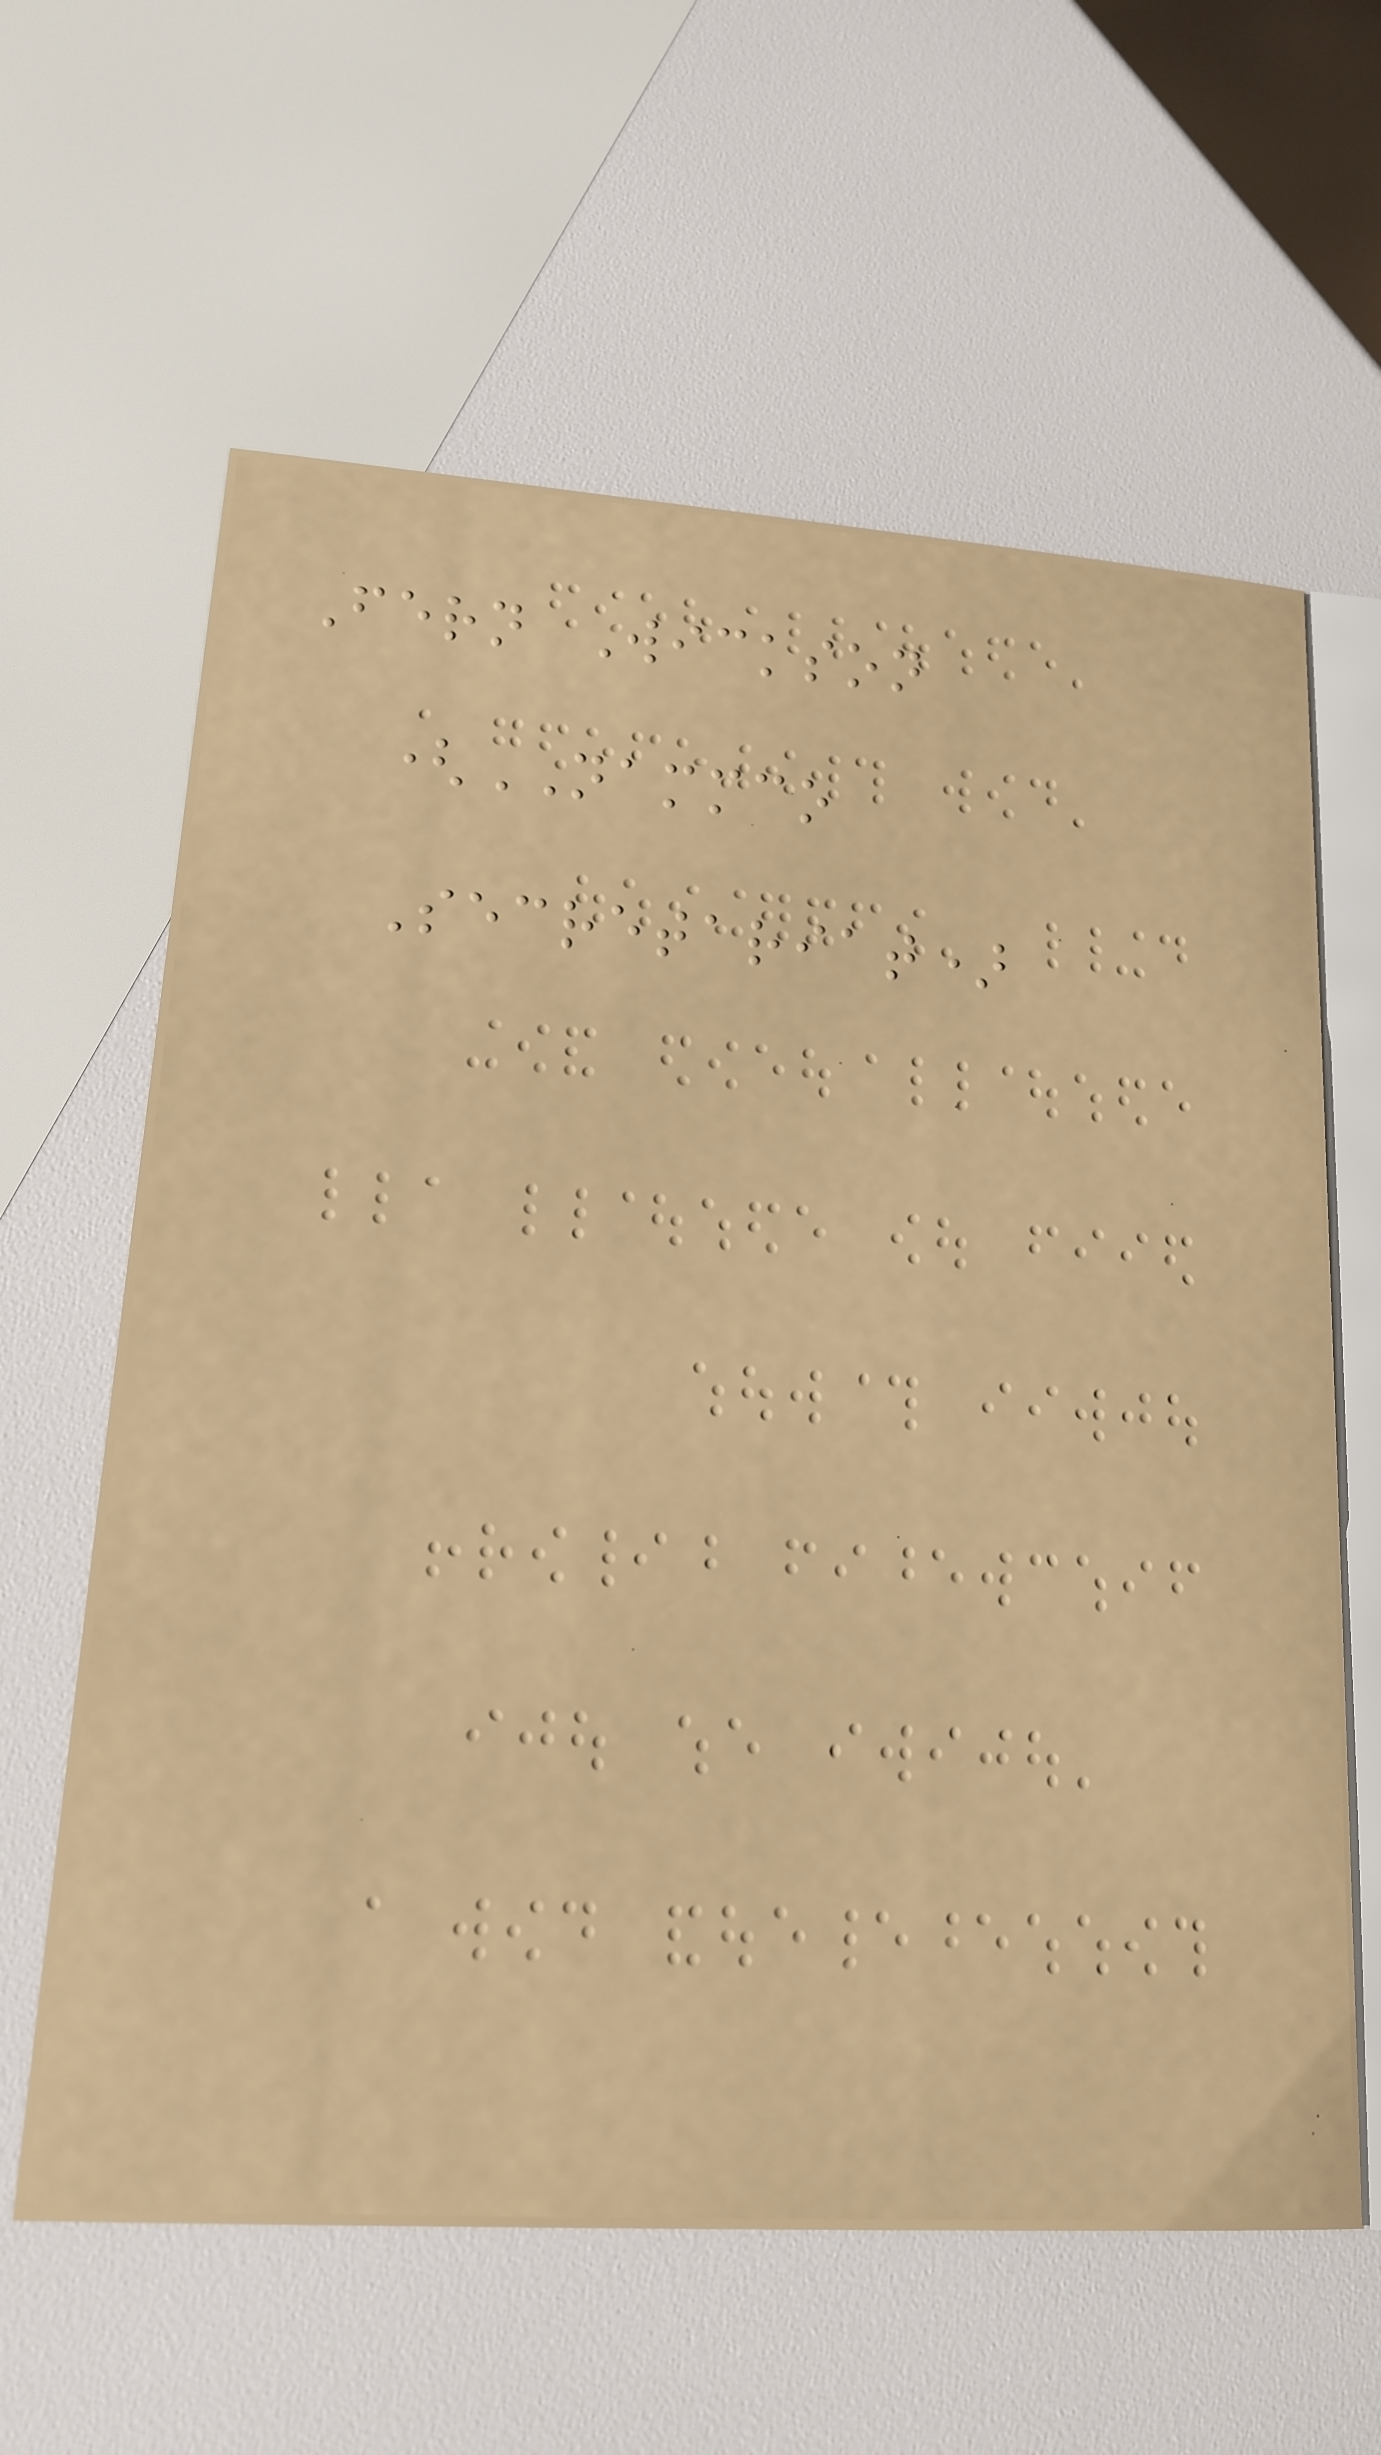Fern Wickson
(NAMMCO
Secretariat)
